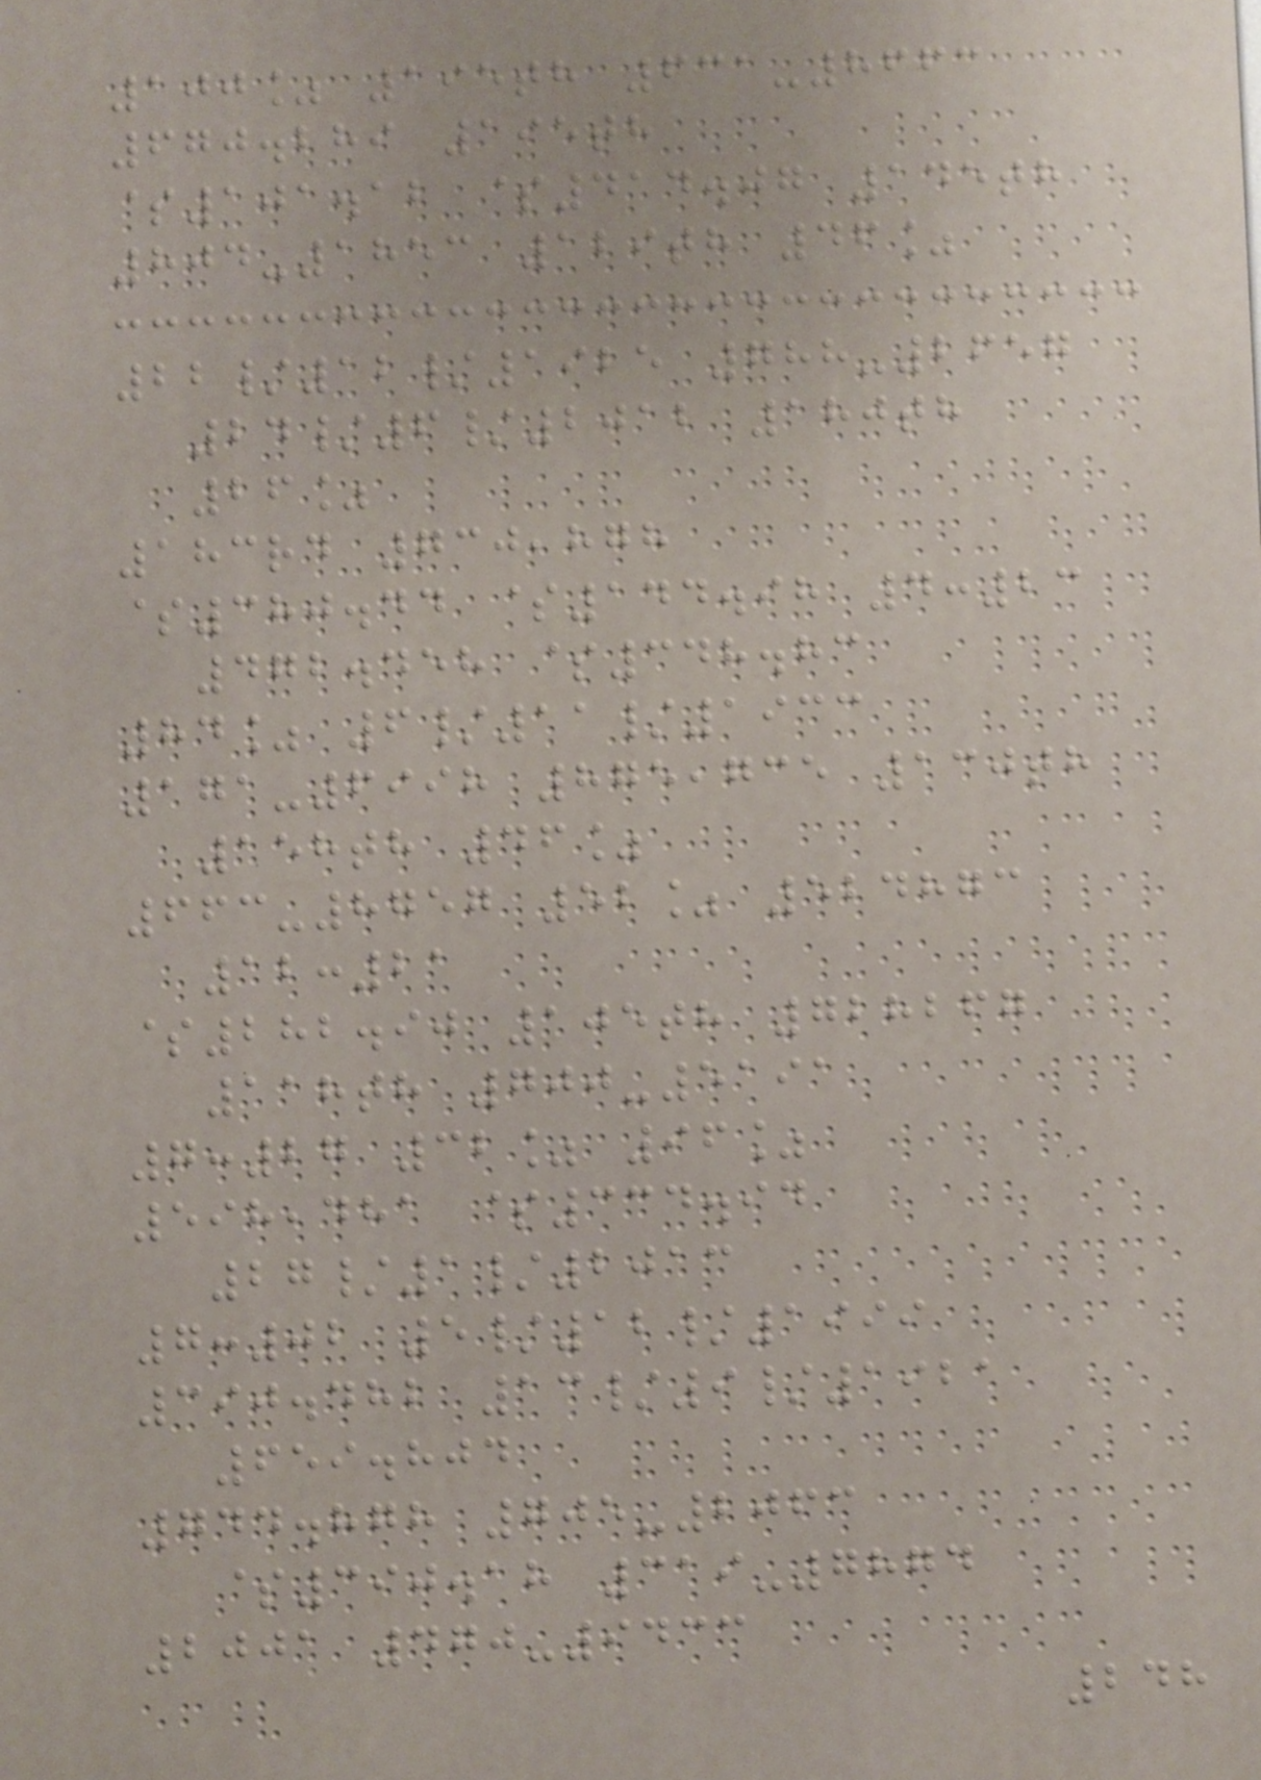100% 195th 631-8663
670.289 195th
$101.12 $414.07 145th
804-1853 129th 46%
22/12/1925 788-2657
24/6/2012 180th
26%
183rd 730,878
$380.44 $144.98 4:23
472.458 $348.83
84% 6/11/1933
171-6998 875,735 130th
158th 46%
663-8757 52% 524873
12:21
$282.90 105th 728267
118th 700-5191
7:27 32% 96%
598,481 $334.94
27/1/2013
7:02 5/12/1999
390.482 13/9/1921
659.804
744.878 705-2063
$390.18 319-7874
2001 470-9433
248
